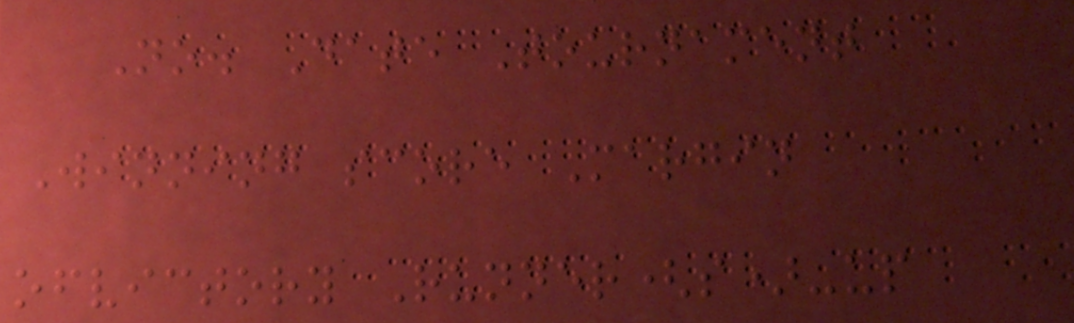No. Date Tournament
Winning score Margin
ofvictory Runner(s)-up
